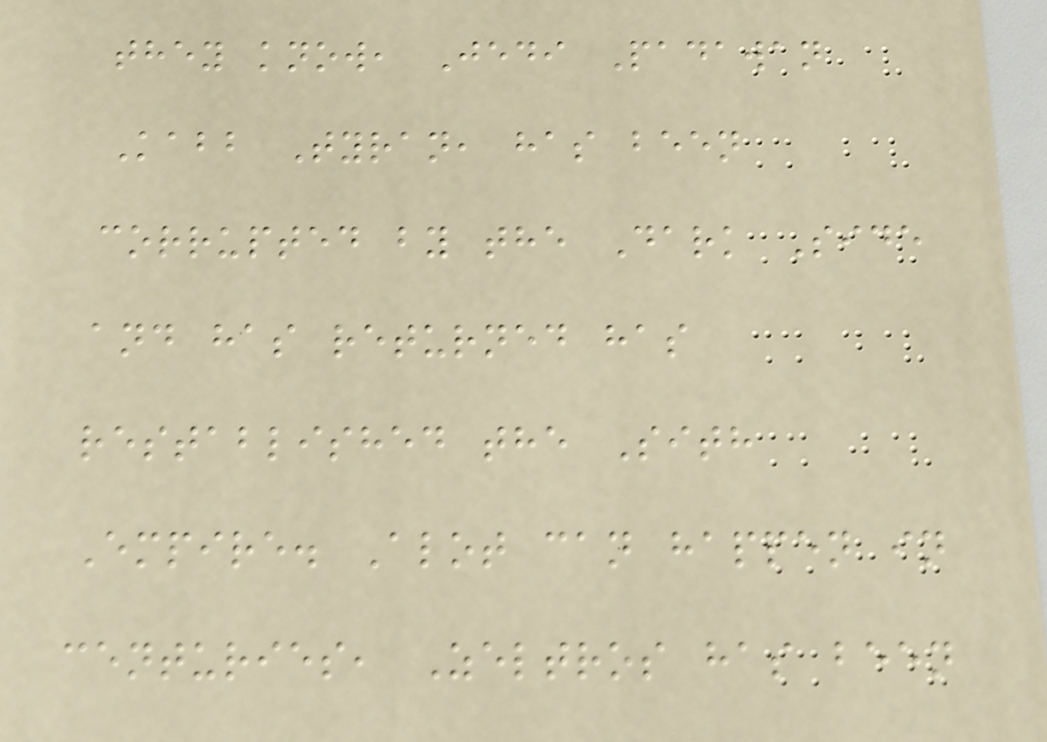they know, Jedi Padawan
Kabb Tyran, has been
corrupted by the Dark Side
and has returned has
restablished the Sith
Empire. Alot can happen in
centuries, Zeltros has been
